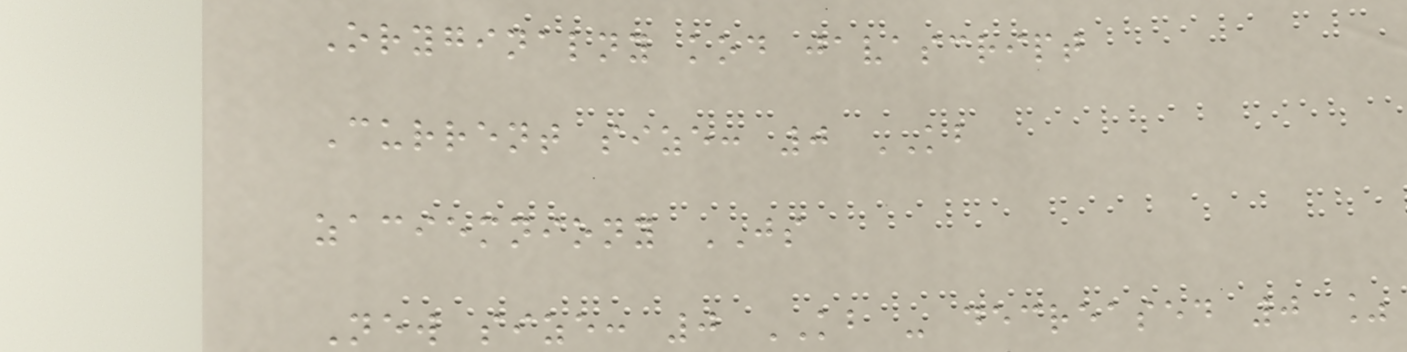Oryginalny kod javascript
Current size: 0 KB
zaciemniony JS
New size: 0 KB - decreased 0 %
